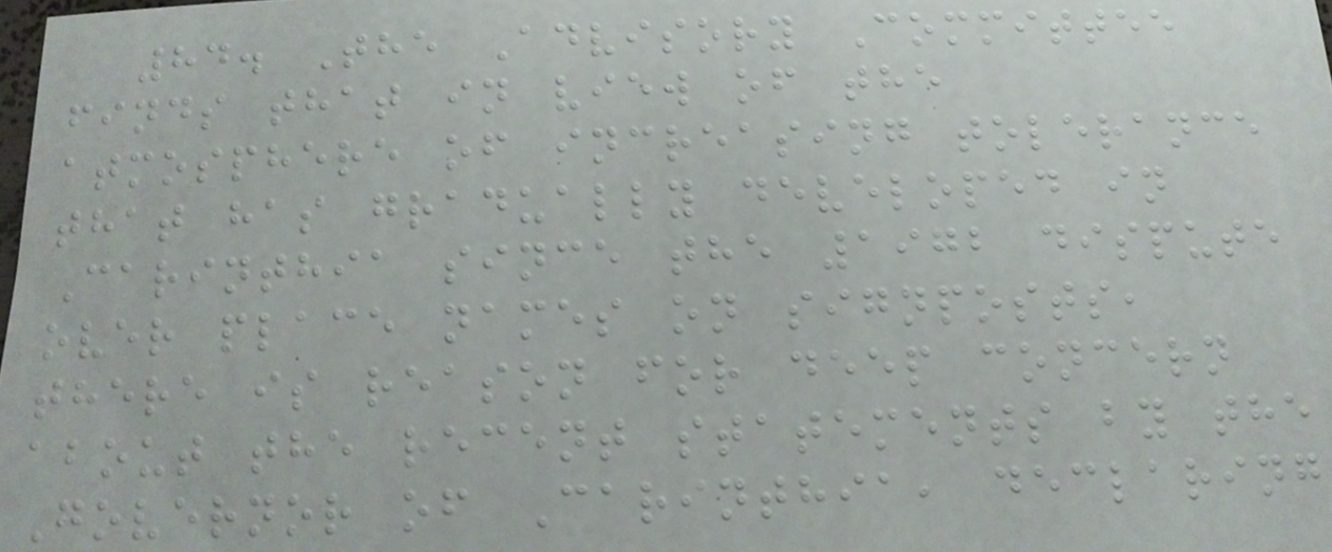84. The Advisory Committee
finds that in view of the
atmosphere of increasing tolerance
that has gradually developed in
Carinthia since the 1972 dispute
over place names on signposts,
there is reason for deep concern
about the recent statements by the
Governor of Carinthia, declaring
